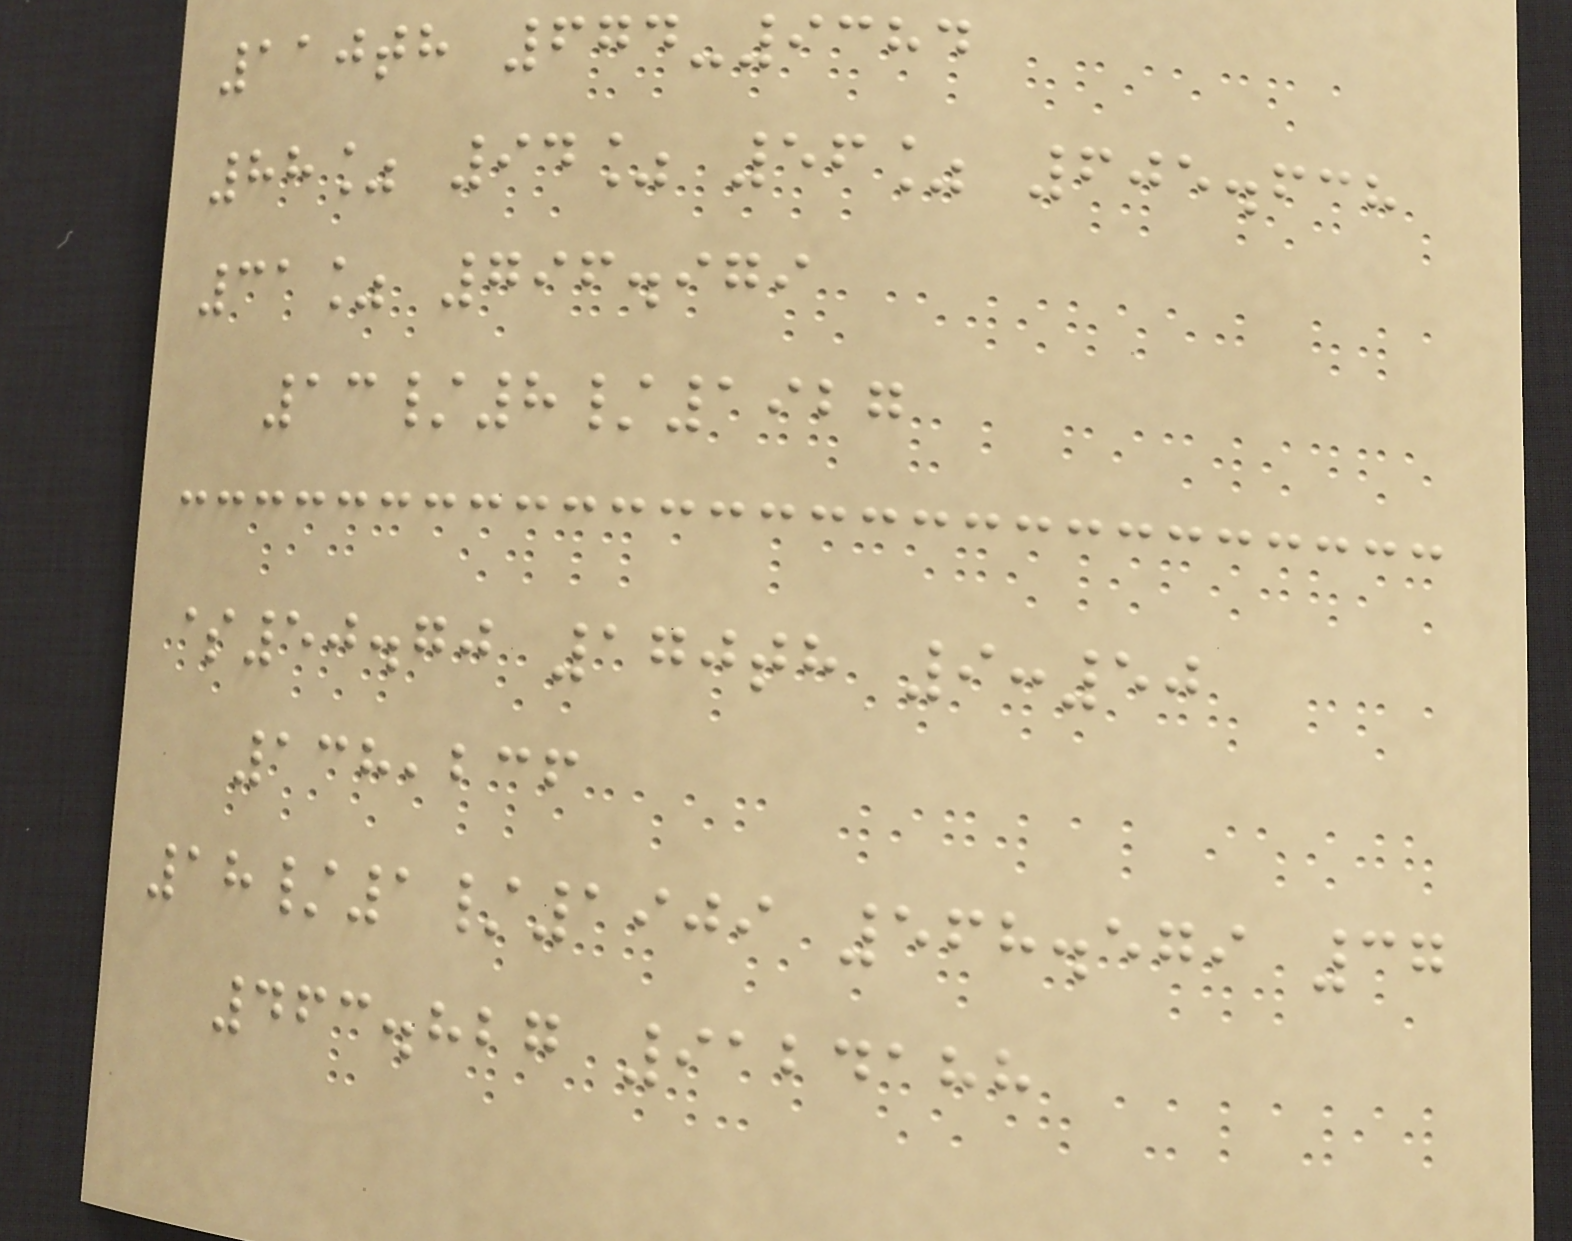110th 674-9384
88% 94% 56% 605.638
31% 796.979
13/8/1927
$50.70 170th 9:50
138,236
18/1/1909 568.579 37
463.827 9124188
